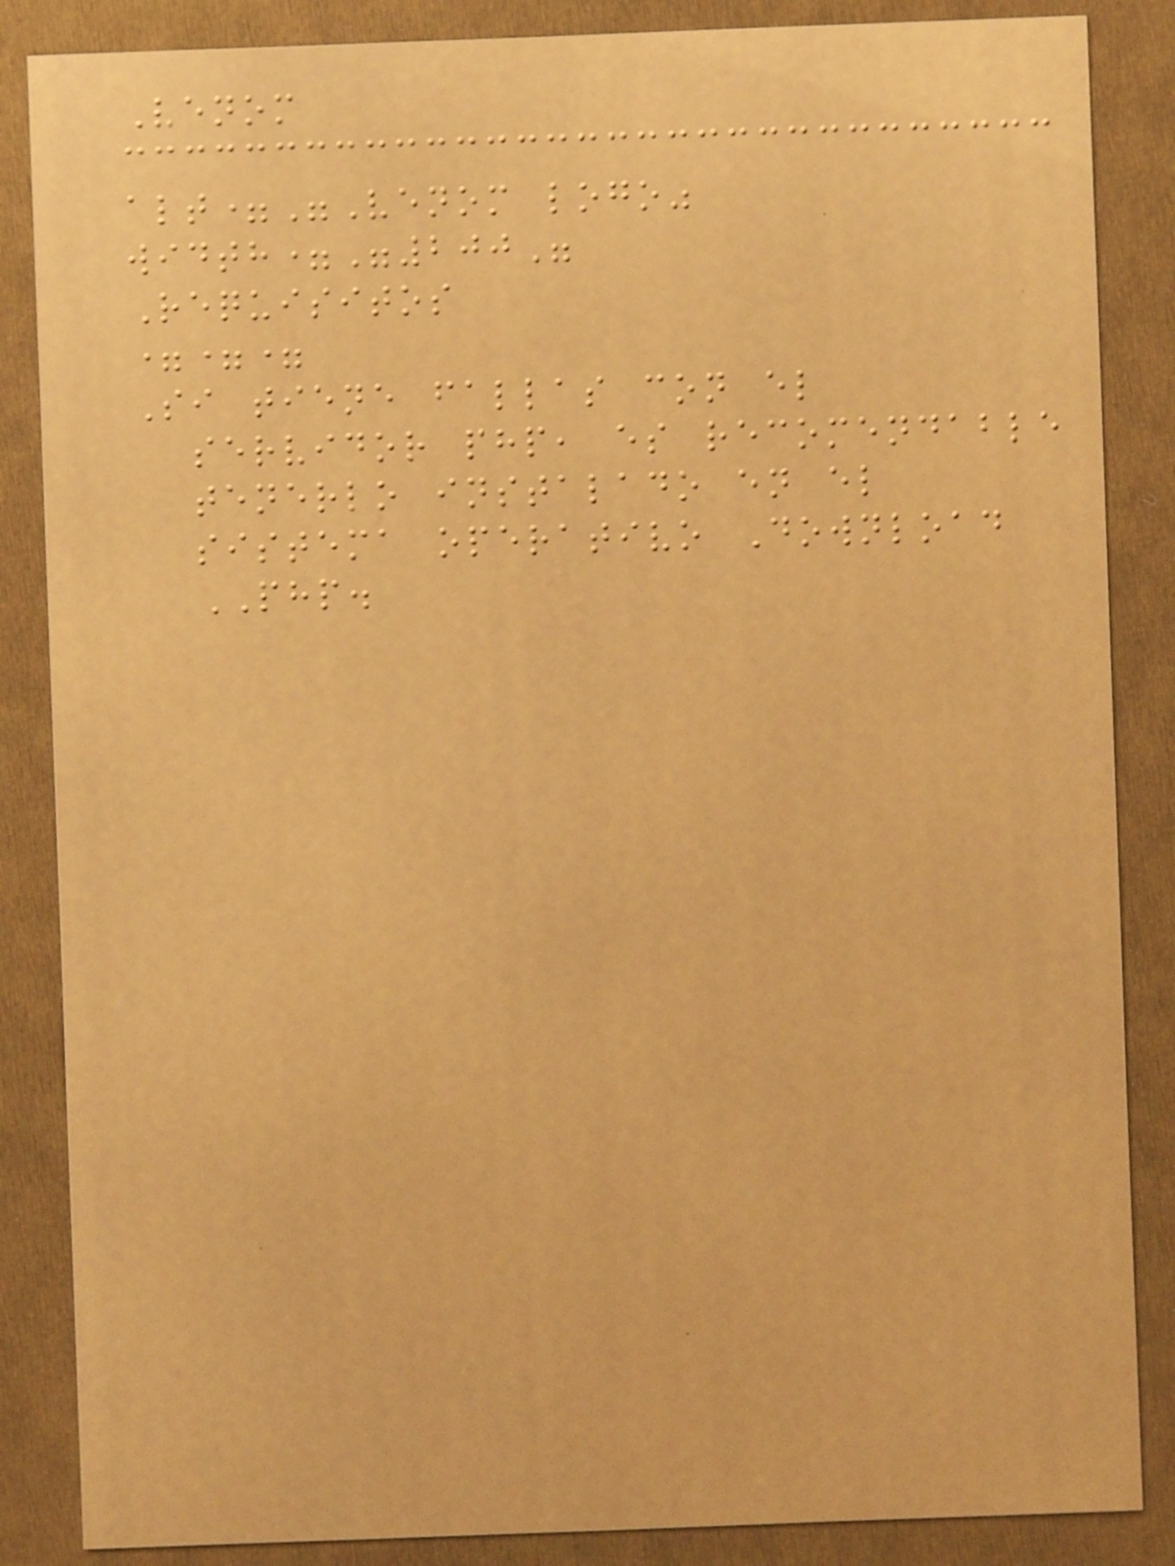Venom
alt="Venom logo"
width="200"
Requisitos
===
Si tiene fallas con el
servidor php, es recomendable
tenerlo instalado en el
sistema operativo Download
PHP.
